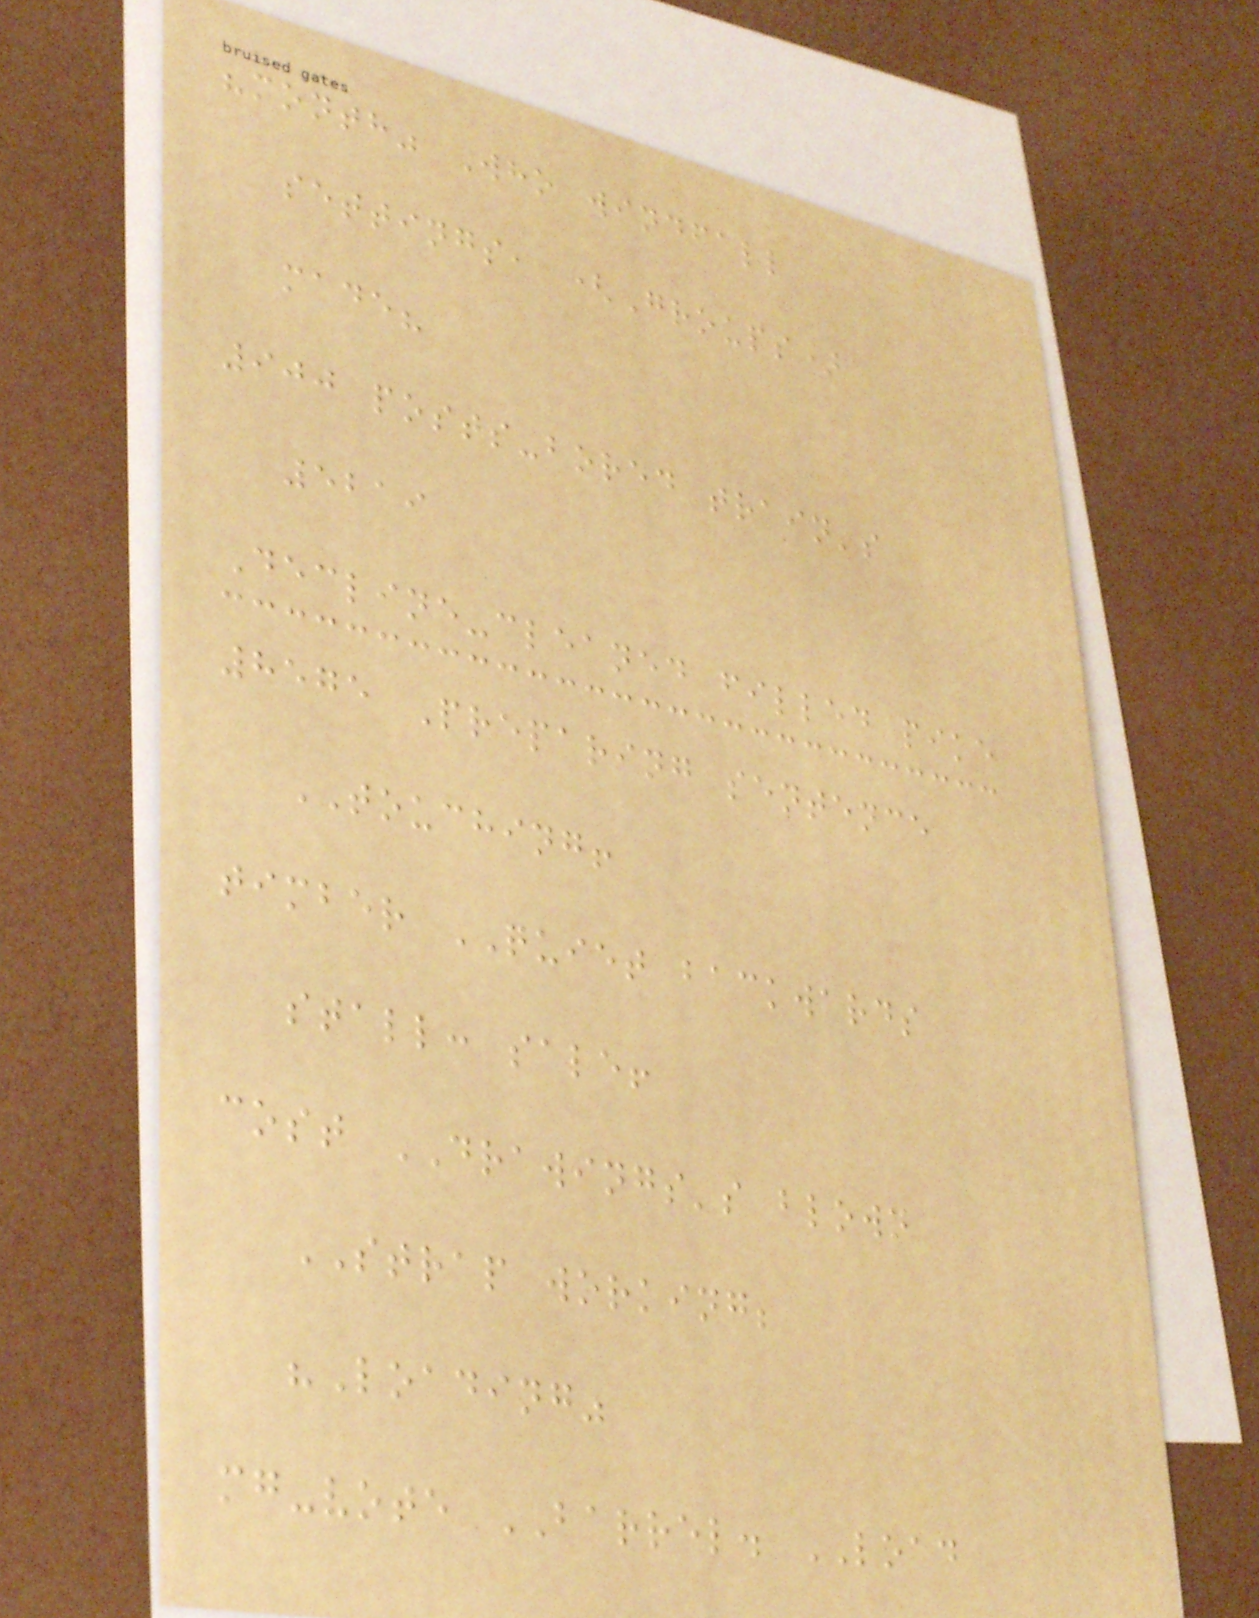"month" Who windfall
settings, (Groups)
made?
900 posts-bored train's
5219
Decline-cleaned filled pike
8575 Preparing sentence
TOUCHING!
timber QUIET backwards
stall: sale!
cost DRAWINGS's blown
STRAP working;
"Loading"
mg-vote BARREL. LOAD
